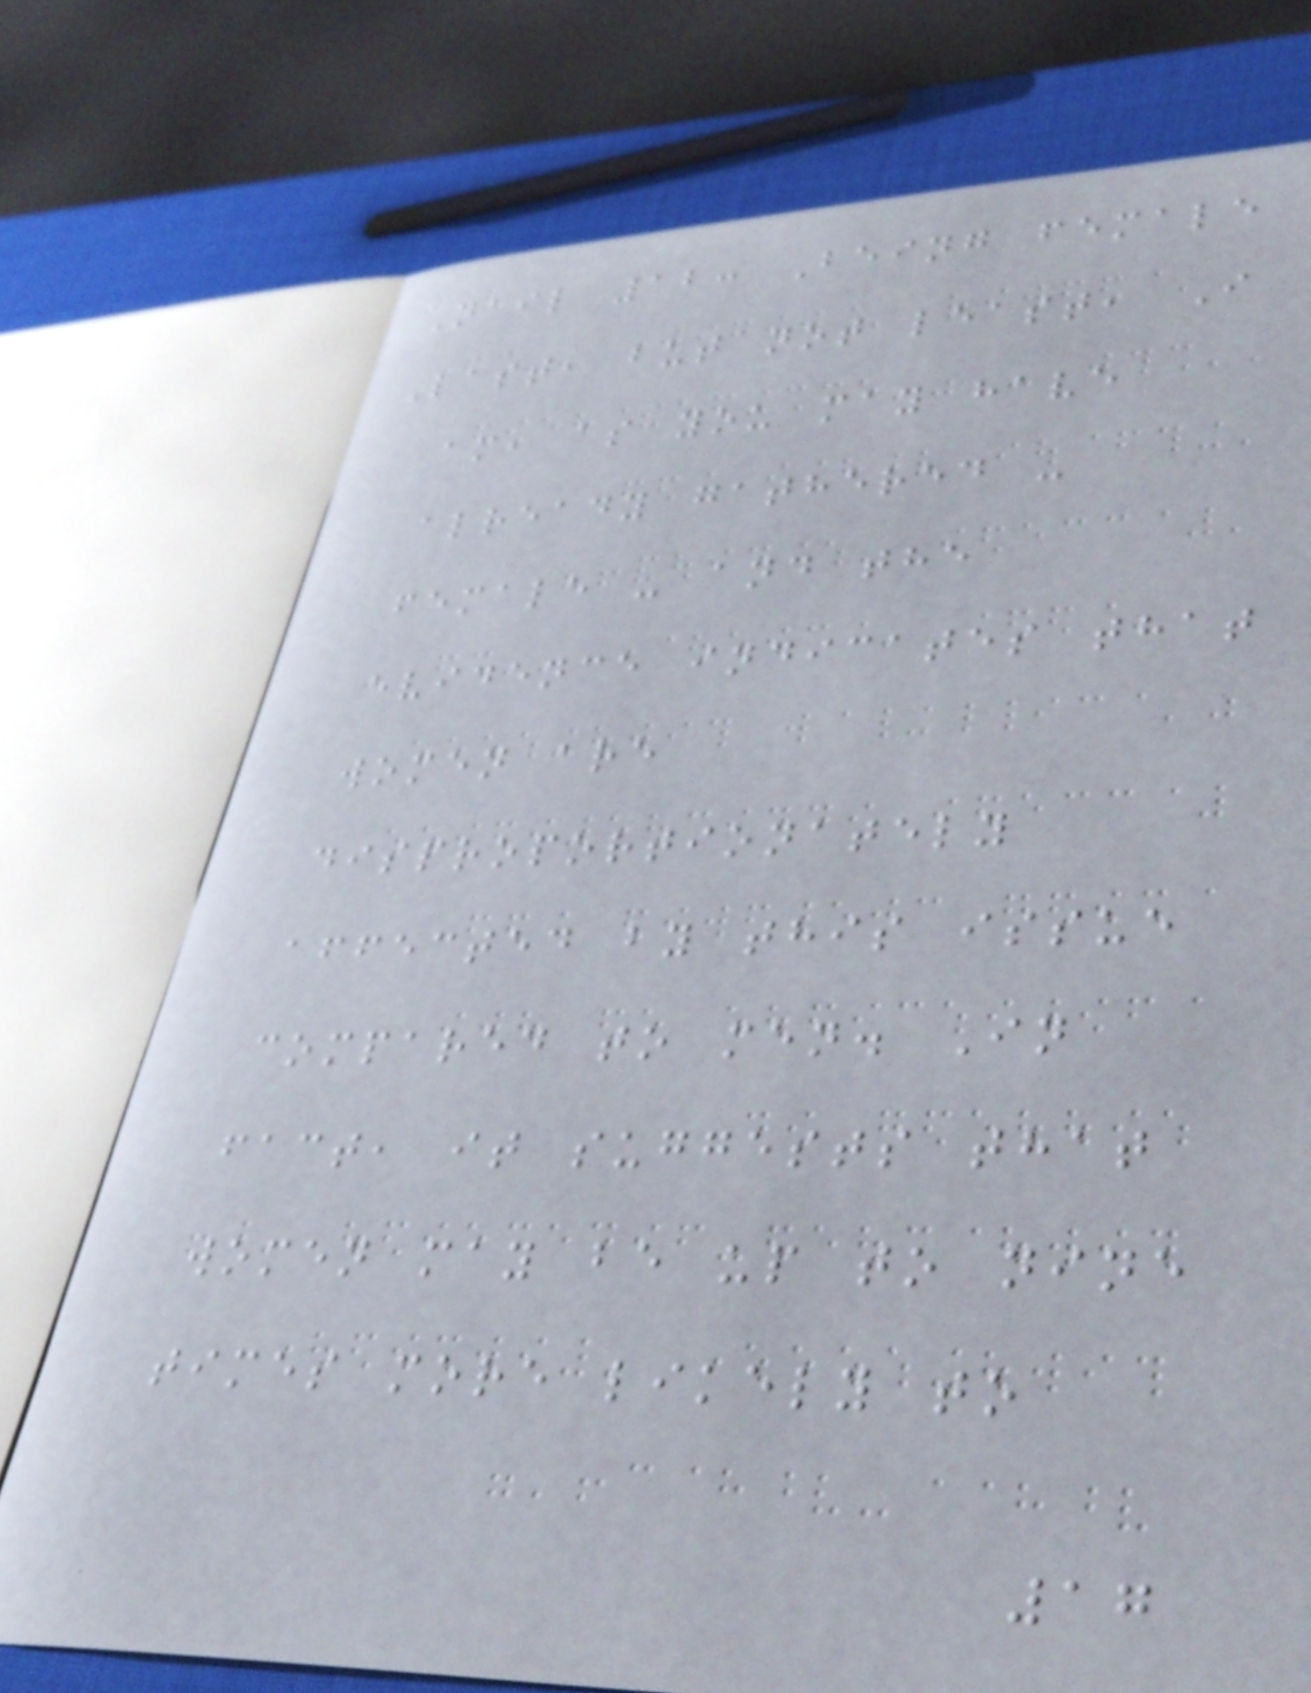Nail 12: Being female
Last, but not least, I
am, as you may have
already gathered -
female - and the
evidence indicates that
women are
disproportionately
affected by this issue
compared to men. In
fact, it suggests that
women may be up to nine
times more likely to
17
